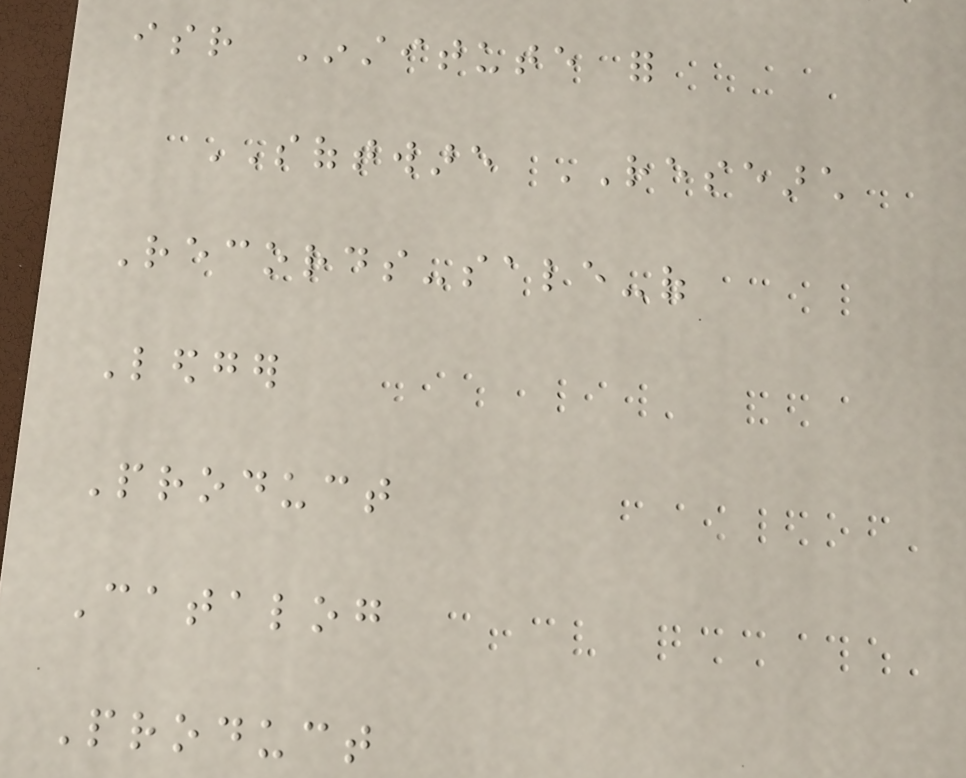isr Institute for
SOFTWARE RESEARCH
Records-sale-of
Ledger
Product
Catalog
Product
